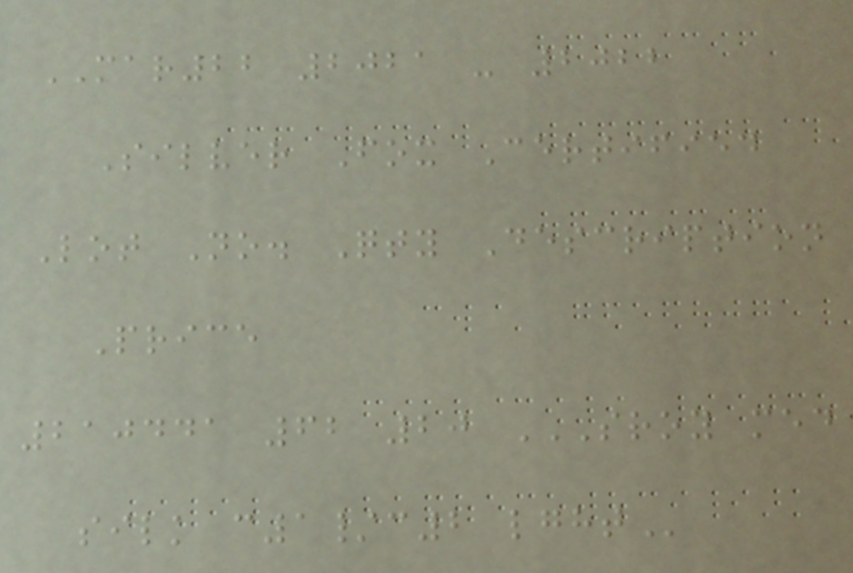MAR22 2021 - 2022
Silver Fox Certified
Lot No. Qty Description
Price
210441 62 20 SROY MED
SILK C1/C2 LGHT
